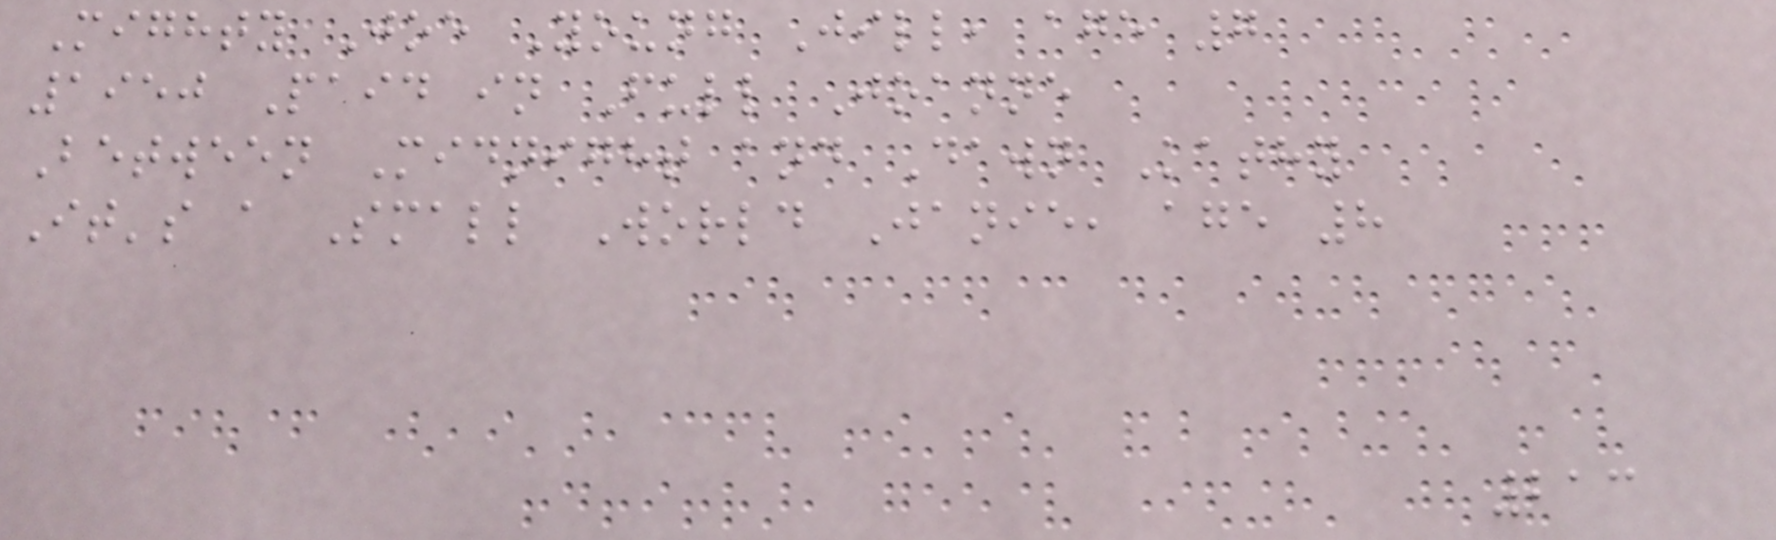Mighty Joe Young Jill, age 7
1950 Paid in Full Joanne
Between Midnight and Dawn Kathy
It's a Small World Janie, age 8
213
